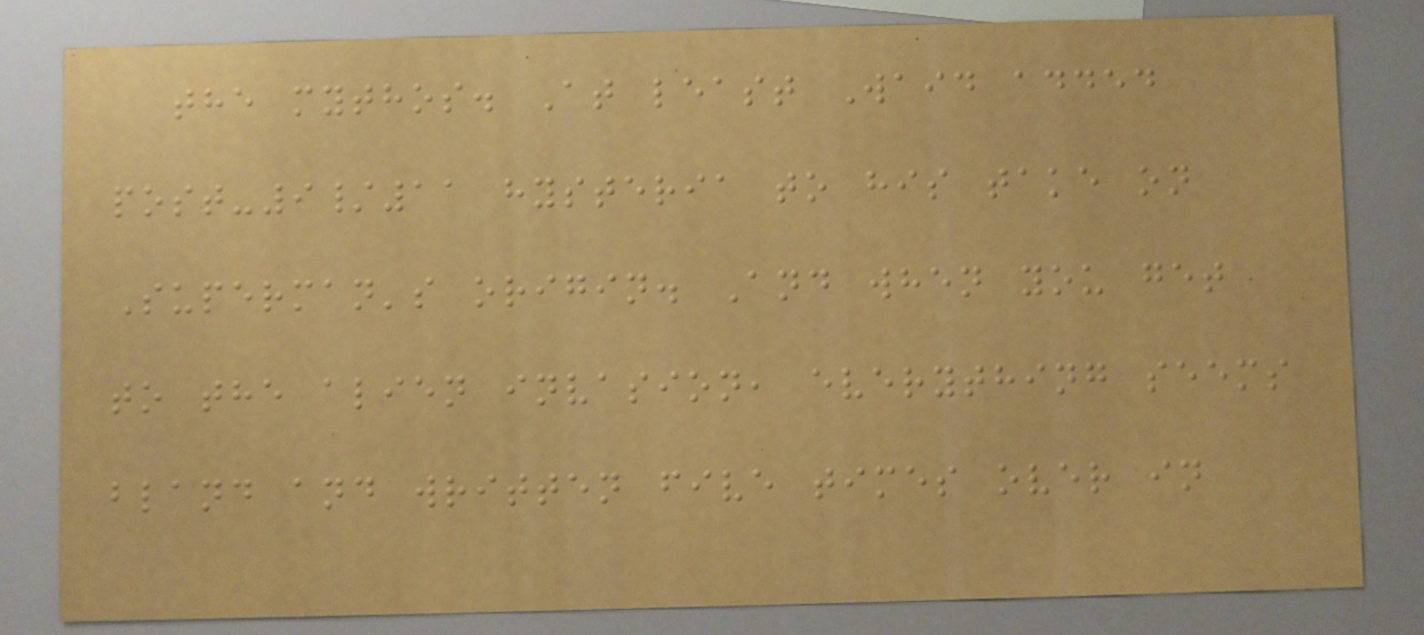the mythos. At least Waid added
post-9/11 hysteria to his take on
Superman's origin. And when you get
to the alien invasion, everything seems
bland and written five times over in
